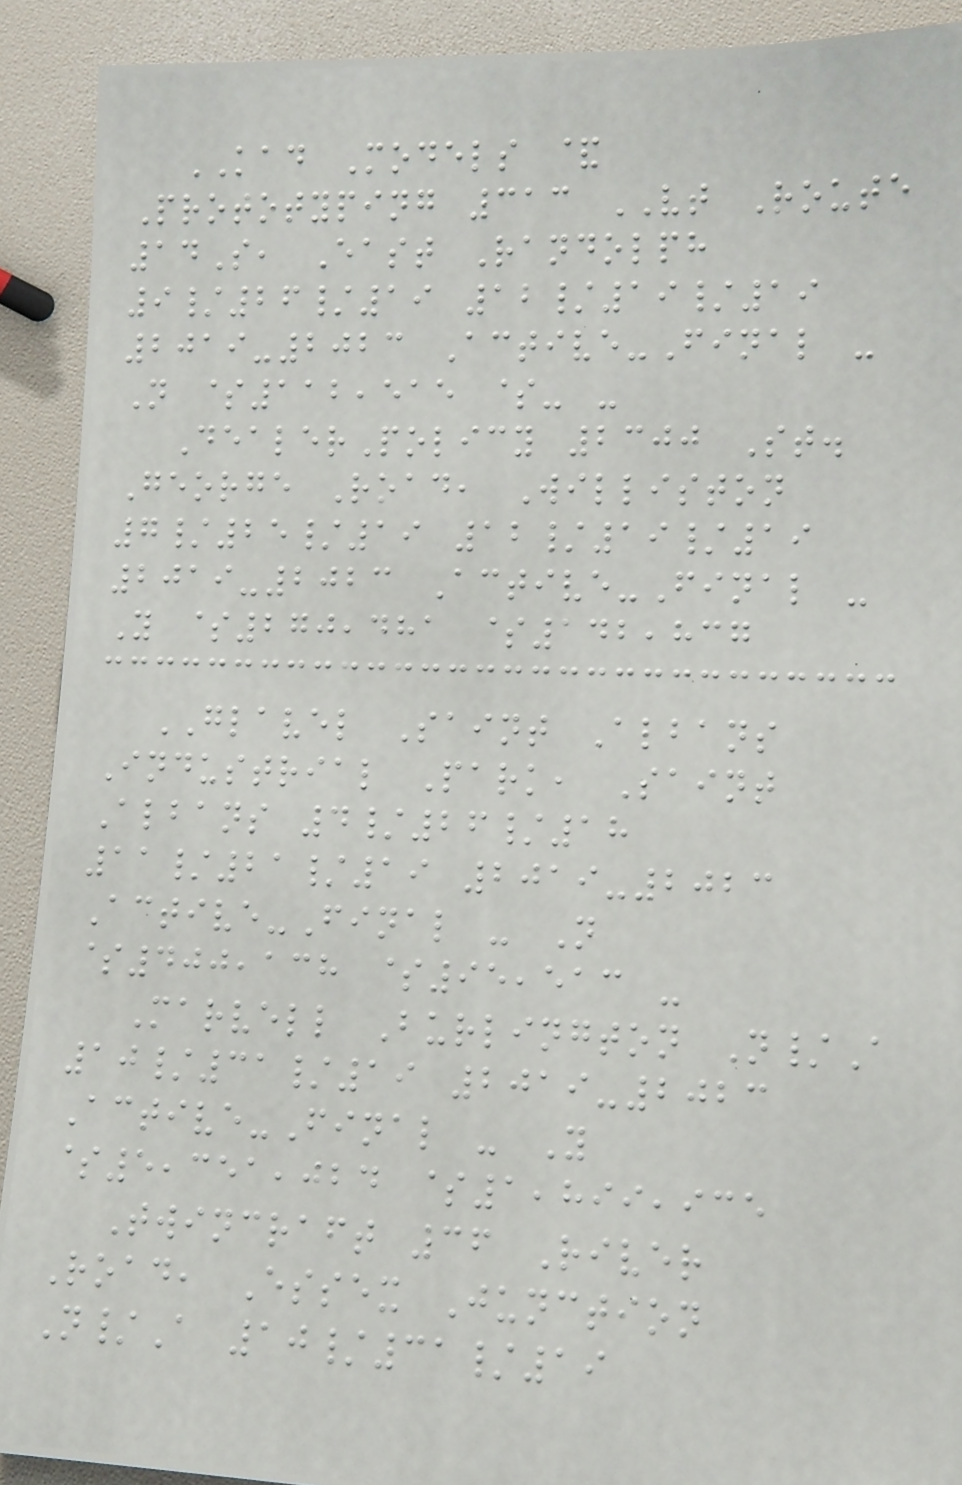KAD Models &
Prototyping 313 VT Route
14S, East Randolph
9/26/19 12/19/19
2019-2023 Active-Final -
N $112,515 $- -
DealerPolicy 2300 St.
George Road, Williston
7/25/19 12/19/19
2019-2023 Active-Final -
Y $270,481 $142,837
GLAVEL Saint Albans
Industrial Park, Saint
Albans 4/26/18
11/21/19 2019-2023
Active-Final - N
$400,138 $95,513 -
Marvell Burlington N/A
10/31/19 2019-2023
Active-Final - Y
$5,351,024 $1,899,935
Twincraft 36 River
Road, Essex Junction
N/A 10/31/19
